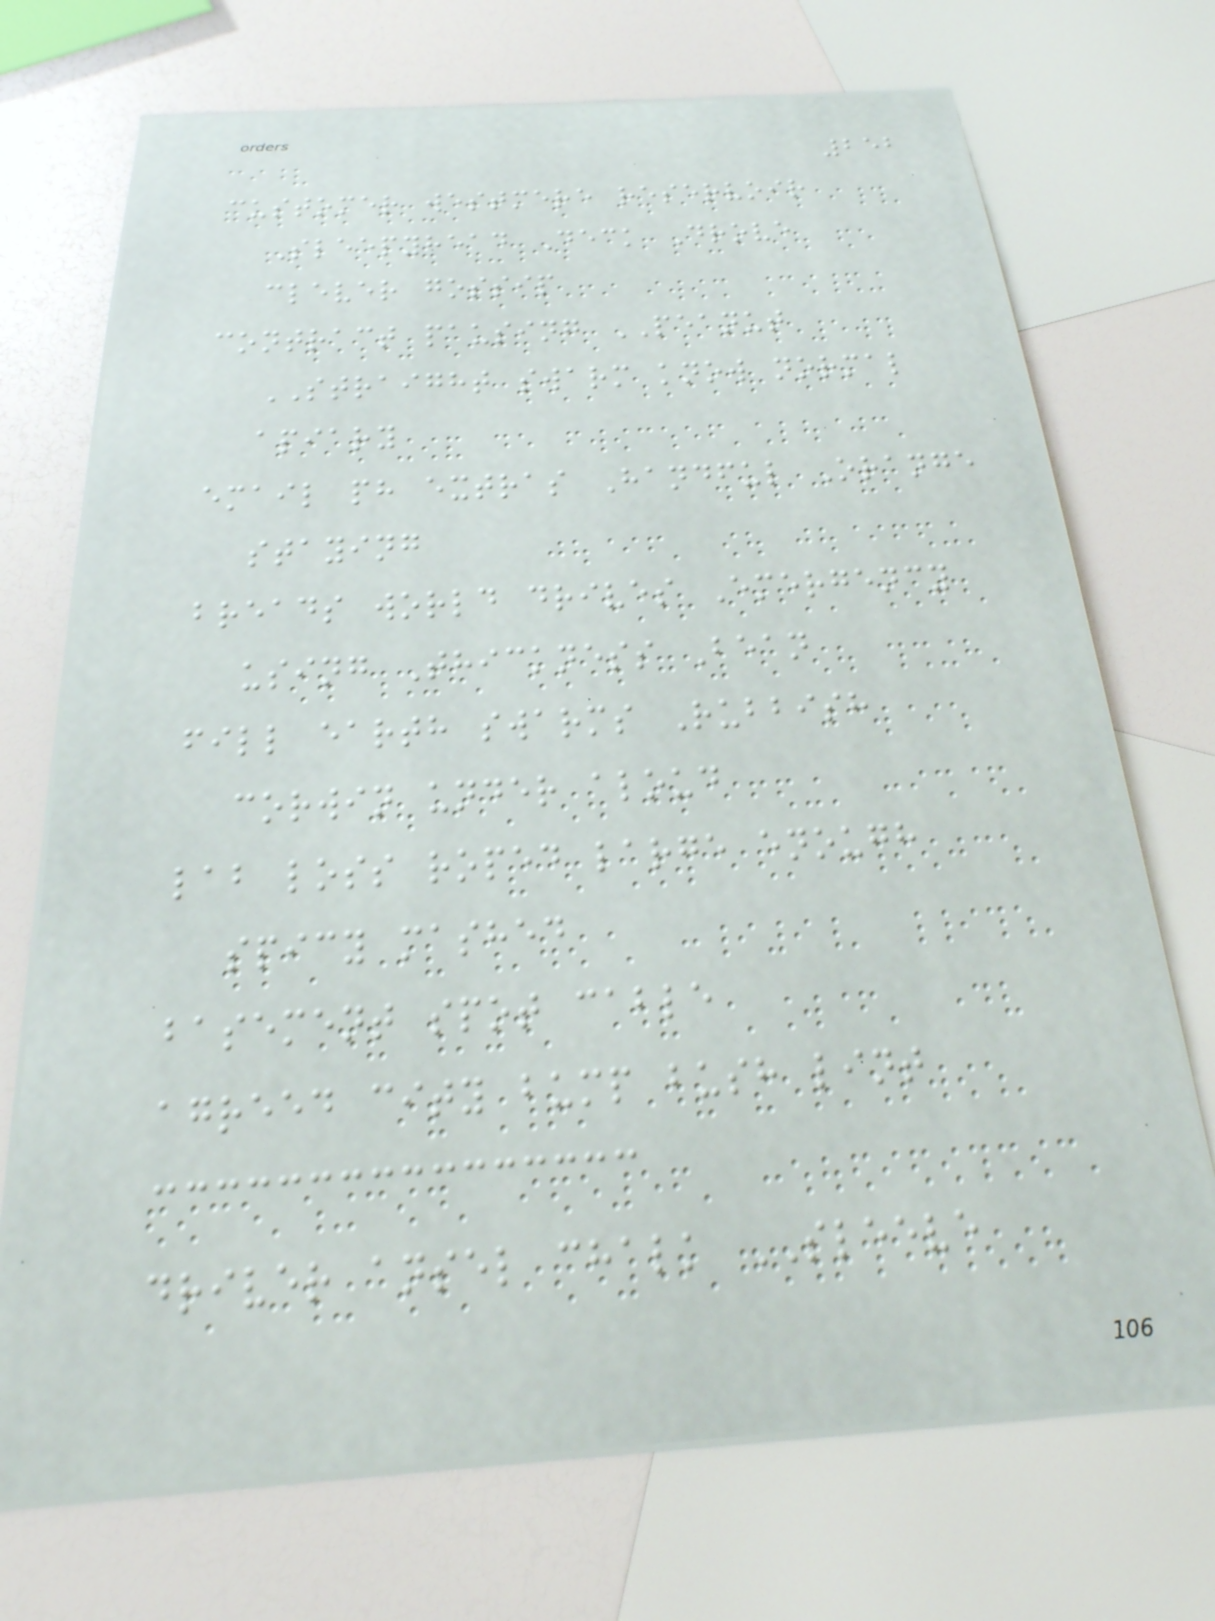252
customer westmere reservoir
Sleepyhead Deck Drove
clever gossip
contract pausing PEANUT
STRAIGHT swarm know normal
apiary
email ph extras Handful Orange
staying
breads world drives Emergency
using Thickness Bean
fill earth swarms Rubbish
corwin under aloud
lab loss roped large enough
spicy mashed
basement spot cable
agreed city bump bush lint
driver ansel chalk SLEEVE
